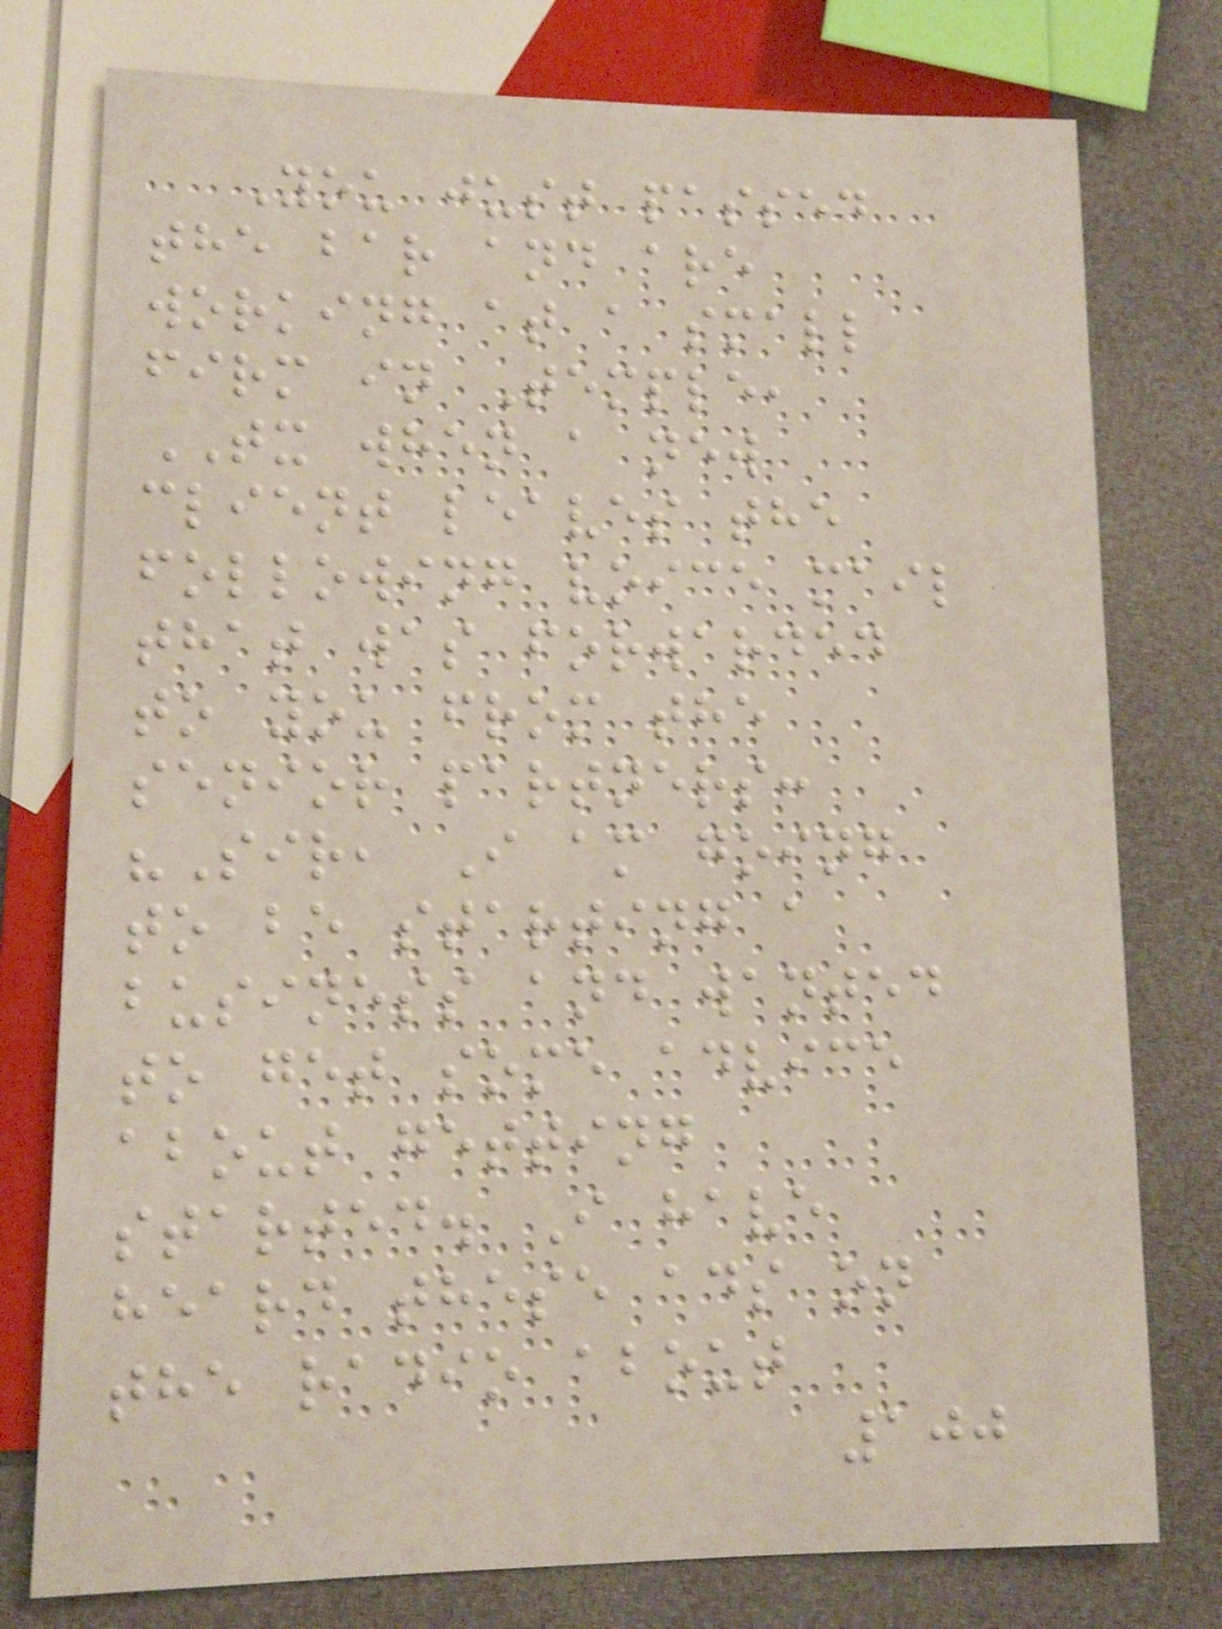You just passed
the bar and are
working at a small
firm in Temple,
TX when a new
client leaves the
following voice mail
that was forwarded
to you from the
senior partners:
"Sir, I am going
to be starting a
business and wanted
to get some advice
about getting
started. I have
heard these ads on
the radio about
100
